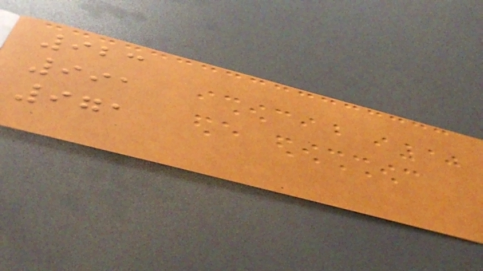923
991
971
